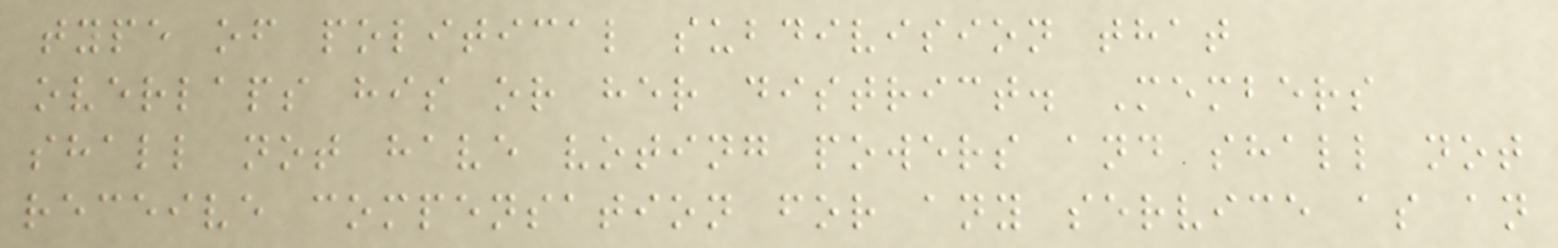type of political subdivision that
overlaps his or her district. Members
shall not have voting powers and shall not
receive compensation for any service as an
